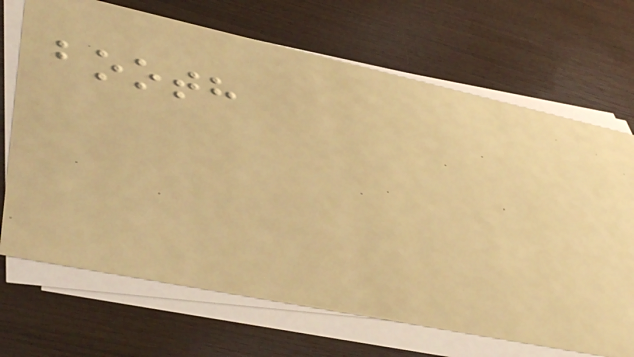booth
